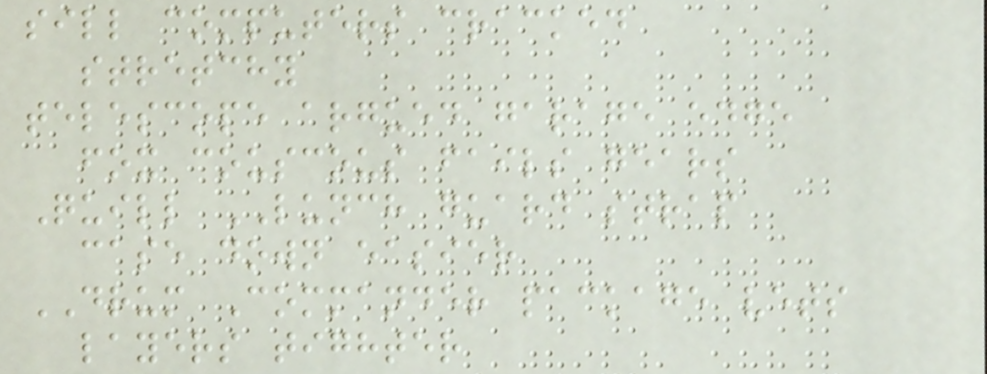sill computers cracked
stretchy
telescope argued garage edge
fox couscous fails gears
Quill LUNCH guard strap
case down easier
DRUM Commander package vets
layers tighter
